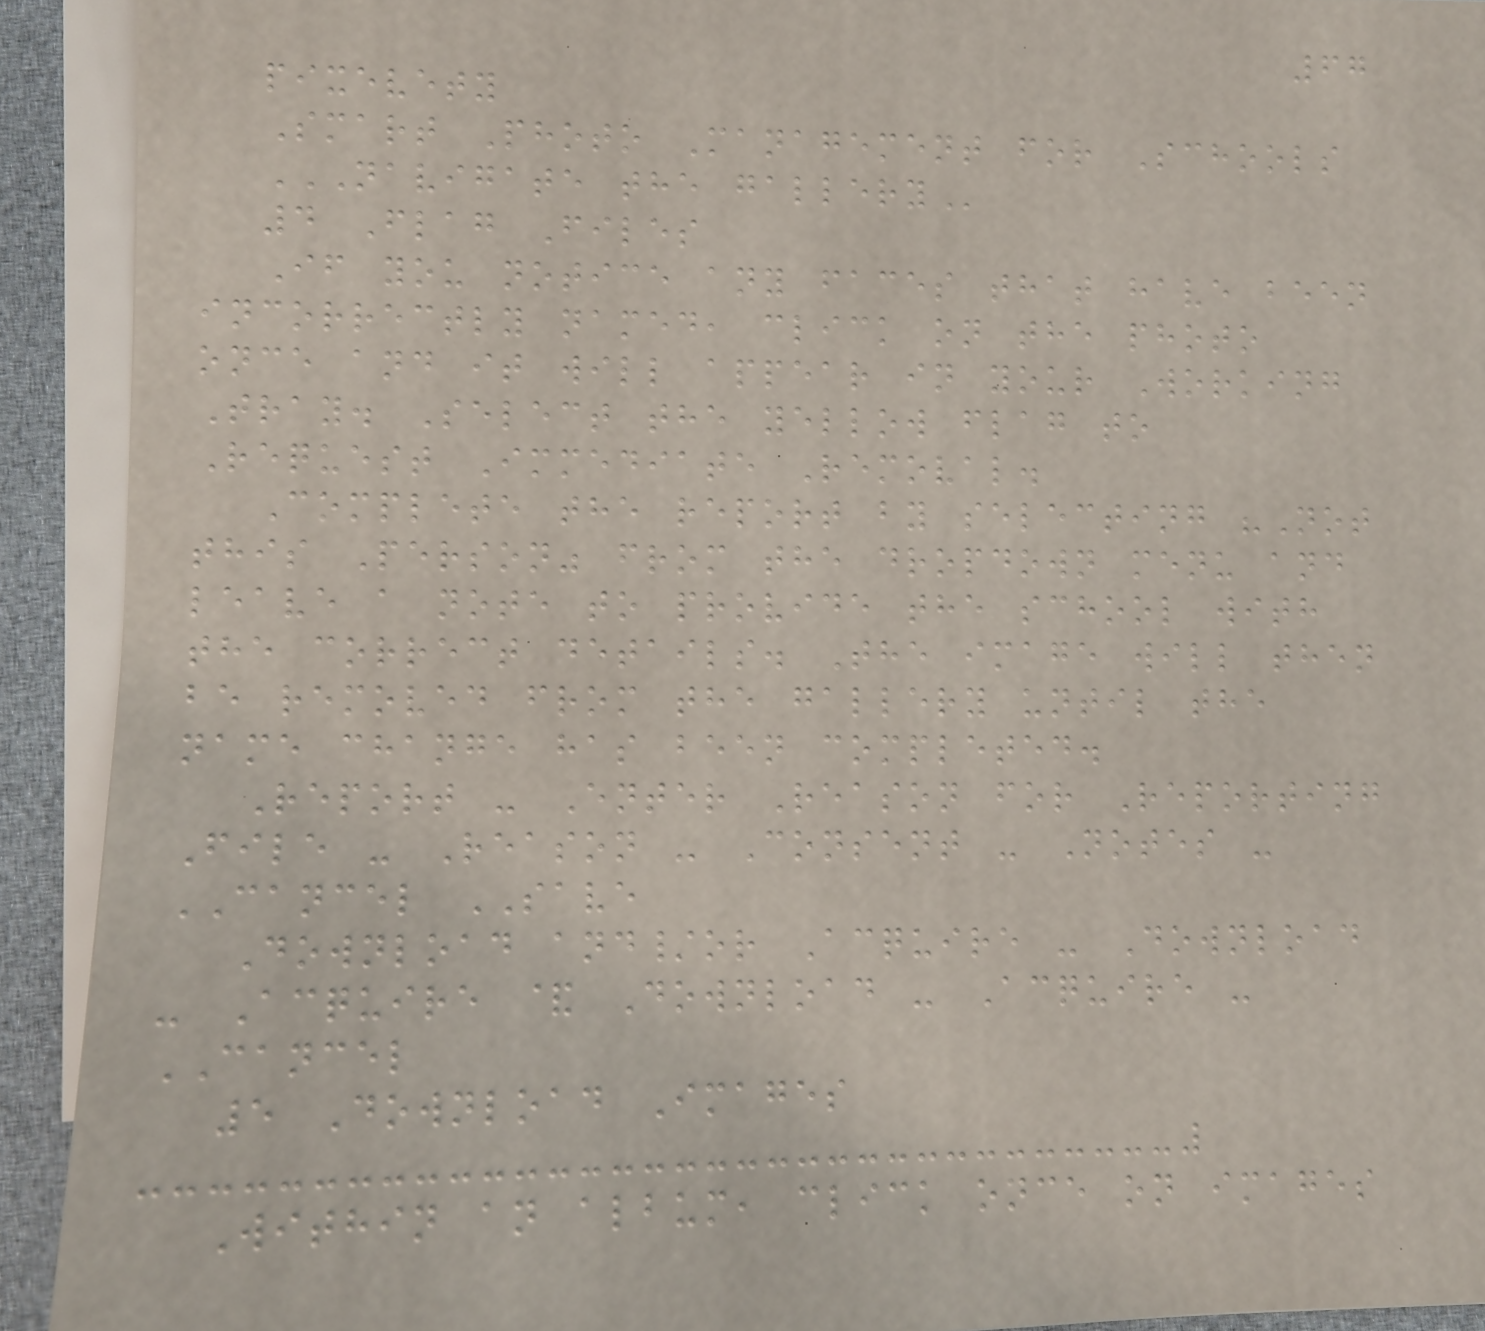67
pixevety
Smart Photo Management for Schools
NAVIGATE THE GALLERY
4 Flag Files
If you notice any faces that have been
incorrectly named, click on the photo
once and it will appear in your Working
Tray. Select the yellow flag to
Request Immediate Removal.
Complete the report by selecting "Not
this Person" from the dropdown menu and
leave a note to provide the school with
the correct details. The image will then
be removed from the gallery until the
name change has been completed.
Report - Enter Reason for Reporting
File - Reason - Consent - Notes -
CANCEL SAVE
Download and/or Acquire - Download
- Acquire & Download - Acquire -
CANCEL
5 Download Images
Within an album, click once on images
